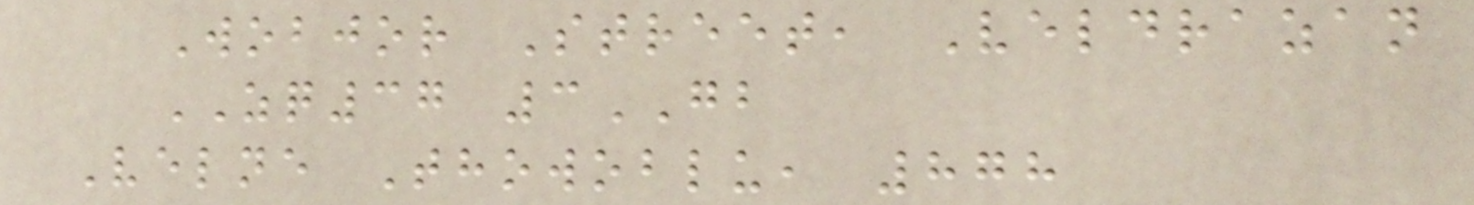Wobjor Street, Veldrazan
ZQ37 3GB
Velne Thowoblu, 878
